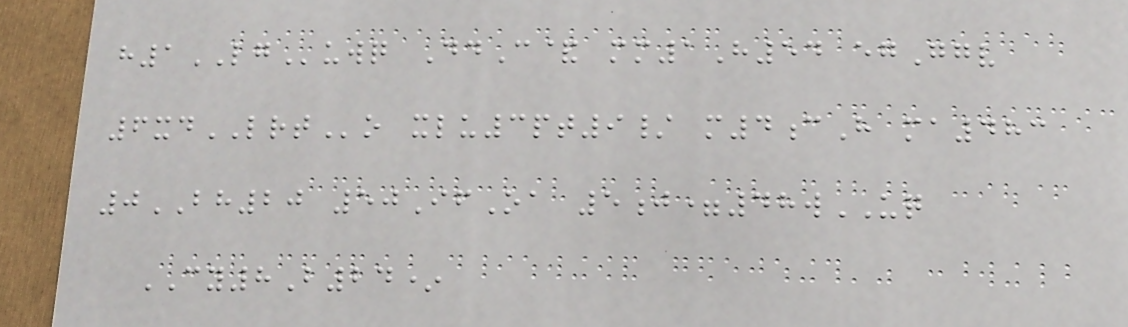h1LGuwq DdC& mm1H54 egGgv
6xdLRTo xlu3pt9/ m4cH ma483
0BH20 50IfOa 5j=48wUQ
CY8B24*
